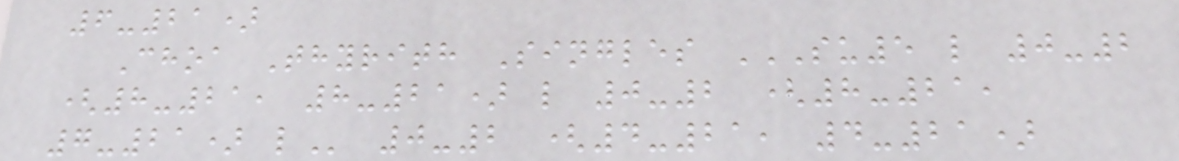6-21)
Choa Thyrith Singles SU5 L 0-2
(8-21, 8-21) L 0-2 (8-21,
7-21) L 0-2 (4-21, 4-21)
